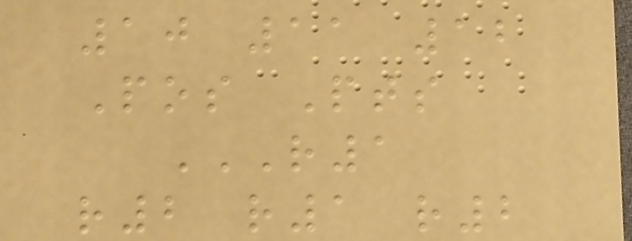10 11 12
Pos Pts
R1
R2 R1 R2
